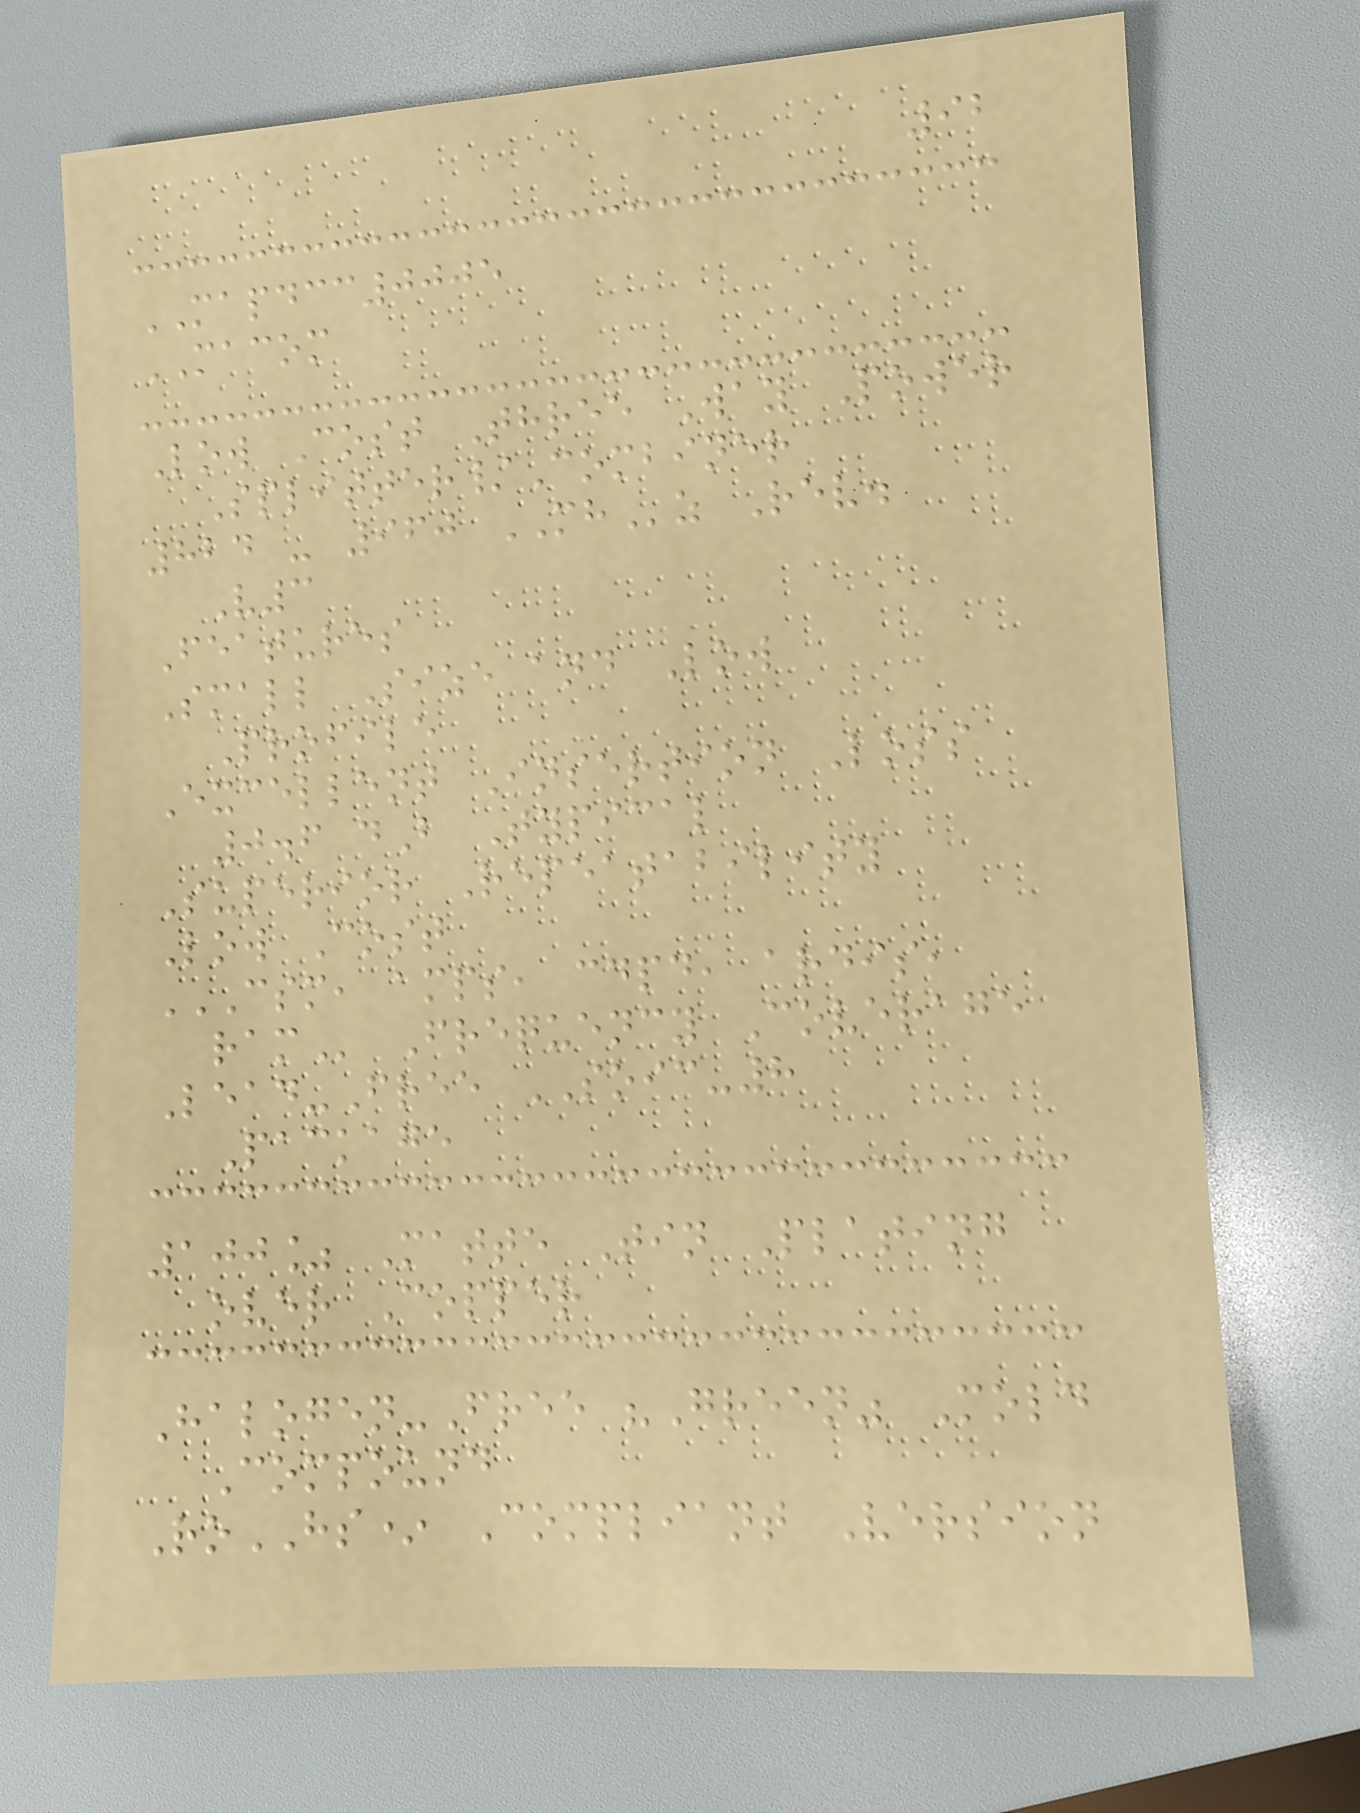92
MAPDCC0005
MACOM
Low Cost Three Way Power
Splitter/Combiner
824 - 960 MHz Rev.
V3
Features
Small Size and Low
Profile
Excellent Insertion Loss
0.6 dB Typical
Superior Repeatability
Low Cost
CSM, AMPS, CDPD, ARDIS,
RAM Frequency Coverage
Lead-Free SOIC-8
Package
100% Matte Tin Plating
over Copper
Halogen-Free "Green" Mold
Compound
RoHS* Compliant Version
